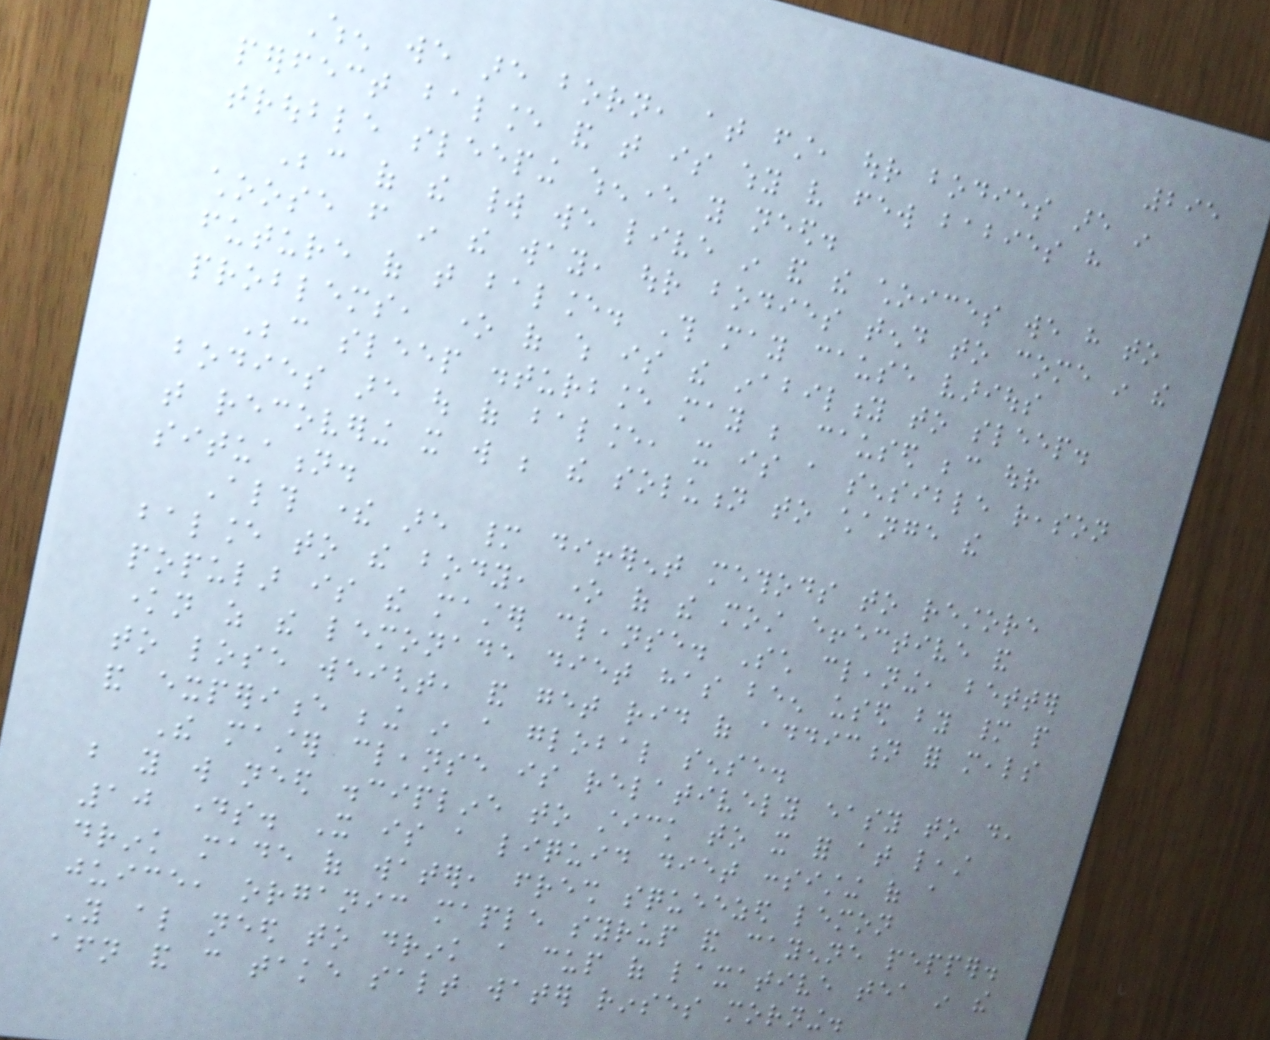295
When we are born, at first, our bodies are in
perfect balance and that is why very few babies have
trouble sleeping whenever you need.
Because of the world we live in and the choices we have to
choose from in the way, our bodies tend to come in the
future of that balance. This may cause various
problems, one of which is the inability to sleep.
Because sleep disturbance may be caused because our
bodies are out of balance, it is a sensible reason
that recovering it will be the solution to change the
situation.
Although there are many different methods to restore
balance to the body, one of the most effective and
popular is the master cleanse. Such cleaning, better
known as the lemonade diet has been used by many people
to lose weight, and get rid of addiction for meals
and experience being in a global sense.
The master cleanse is relatively easy to do,
but you will need discipline to stick to it for at least
10 days. It is a liquid diet consisting of a
drink made of water, fresh squeezed lemon
juice, organic maple syrup and cayenne pepper.
You also need to drink a cup of laxative tea in the
afternoon and can take salt water rinses morning.
